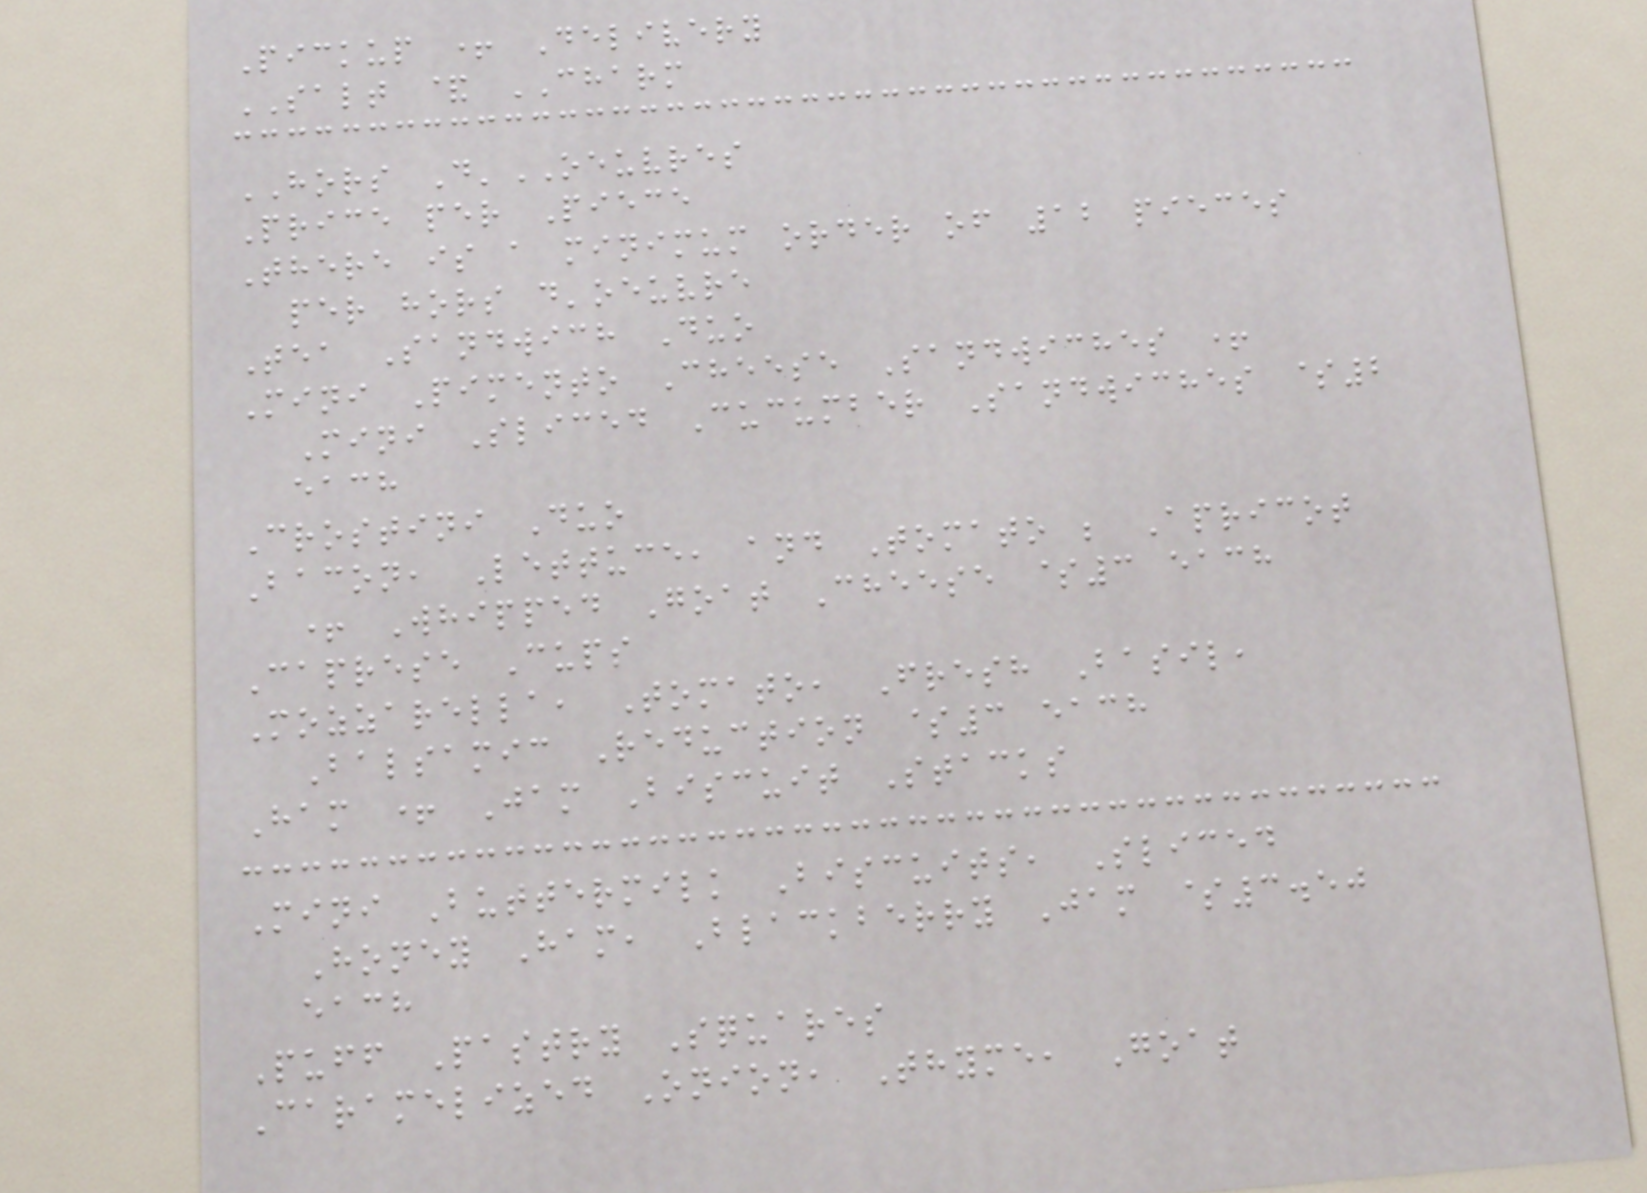Pickup + Delivery
SALT & CHARM
HORS D'OEUVRES
Price per Piece
There is a minimum order of 12 pieces
per hors d'oeuvre
Tea Sandwich Duo
Mini Pimento Cheese Sandwiches +
Mini Sliced Cucumber Sandwiches $2
each
Crostini Duo
Bacon, Lettuce, and Tomato ; Apricot
+ Whipped Goat Cheese $3 each
Caprese Cups
Mozzarella, Tomato, Fresh Basil,
Balsamic Reduction $3 each
Ham + Jam Biscuit Stacks
Mini Buttermilk Biscuits, Sliced
Honey Ham, Blackberry Jam $3.50
each
Puff Pastry Squares
Caramelized Onion, Thyme, Goat
